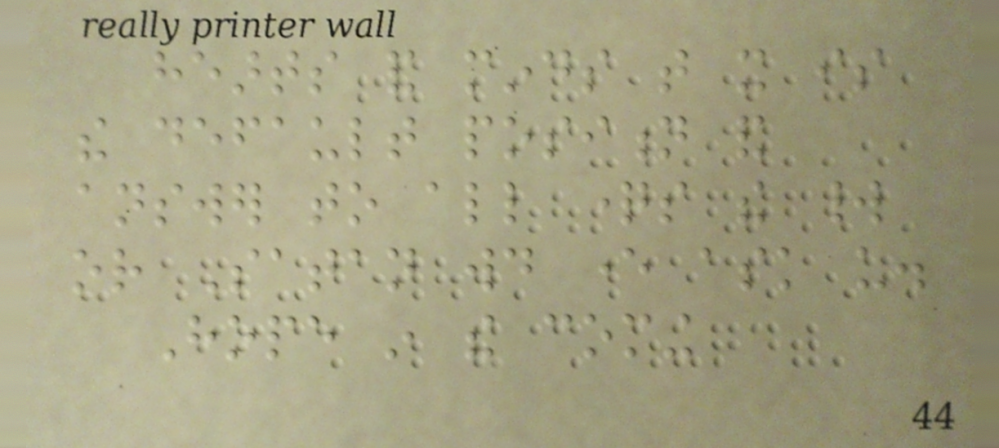hearts and minds that it is
the default position and
answer to all questions the world
or Satan would ever ask us.
Hope in the coming
